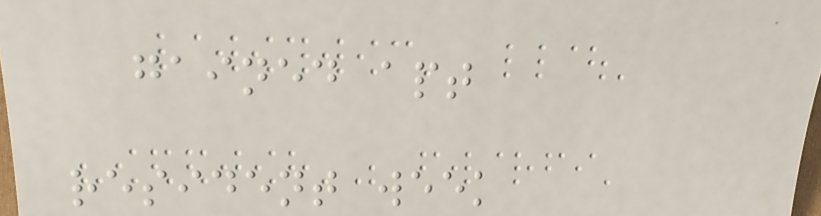gained apt
resident week
